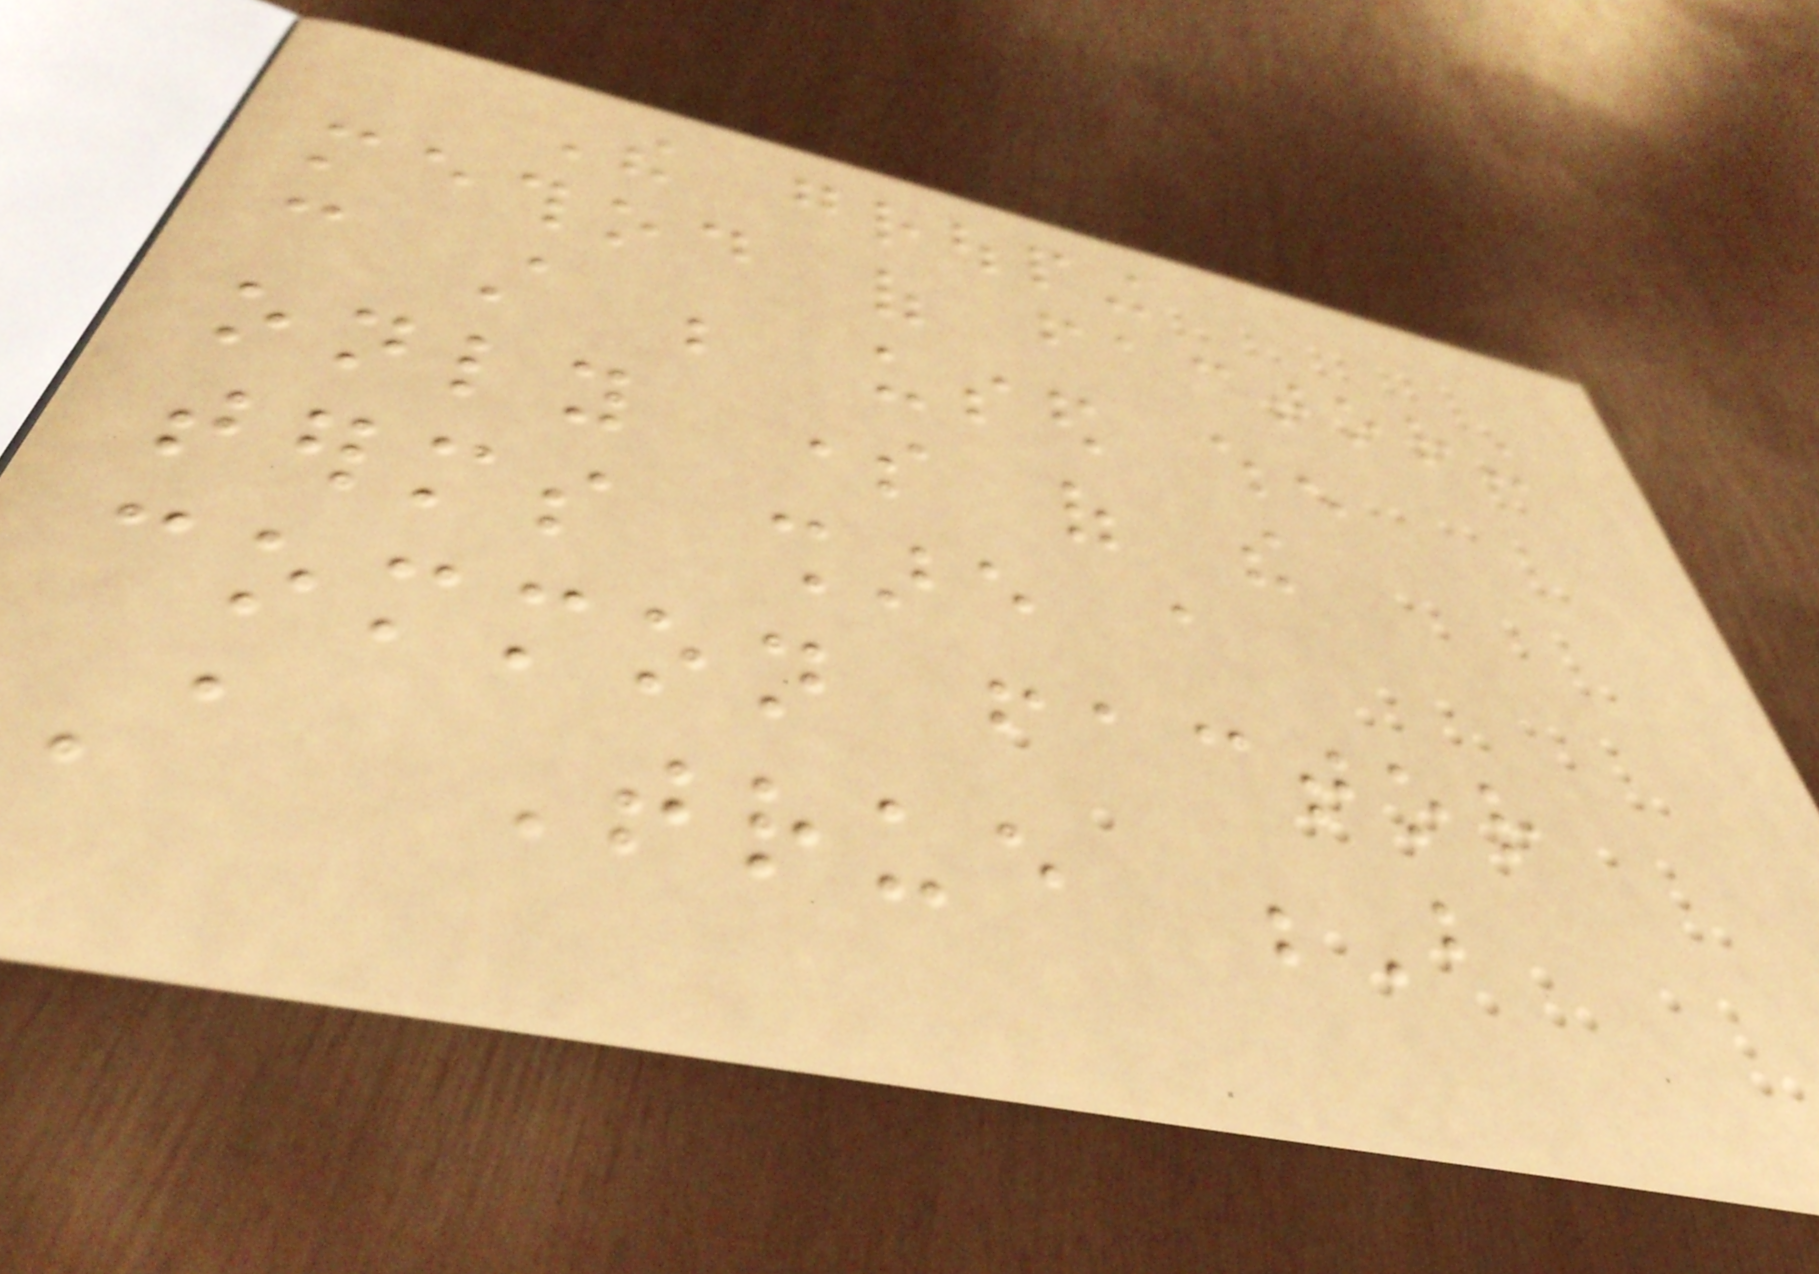The grouping
method of factoring
can still be used when
only some of the
terms share a
common factor
A True B
